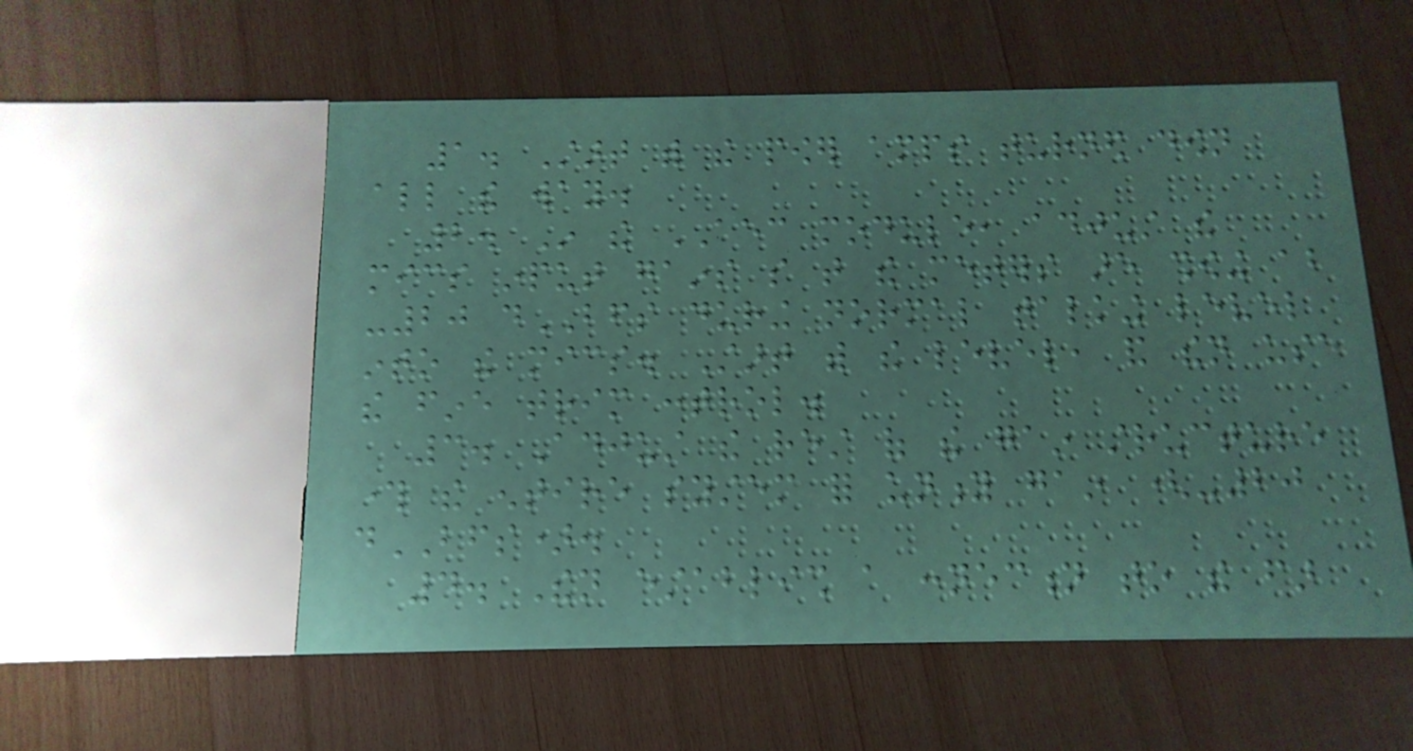1. Start with the power amps turned down
all the way.
2. In the AEC module, adjust the
mics input gains so that the meters are showing about
-20 dBFS during normal talking level
into the mics. Start with the level, and then use
the fine trim control.
3. Adjust the rest of the gain structure
through the entire system for unity gain (-20
dBFS).
4. Then establish a connection to the far
